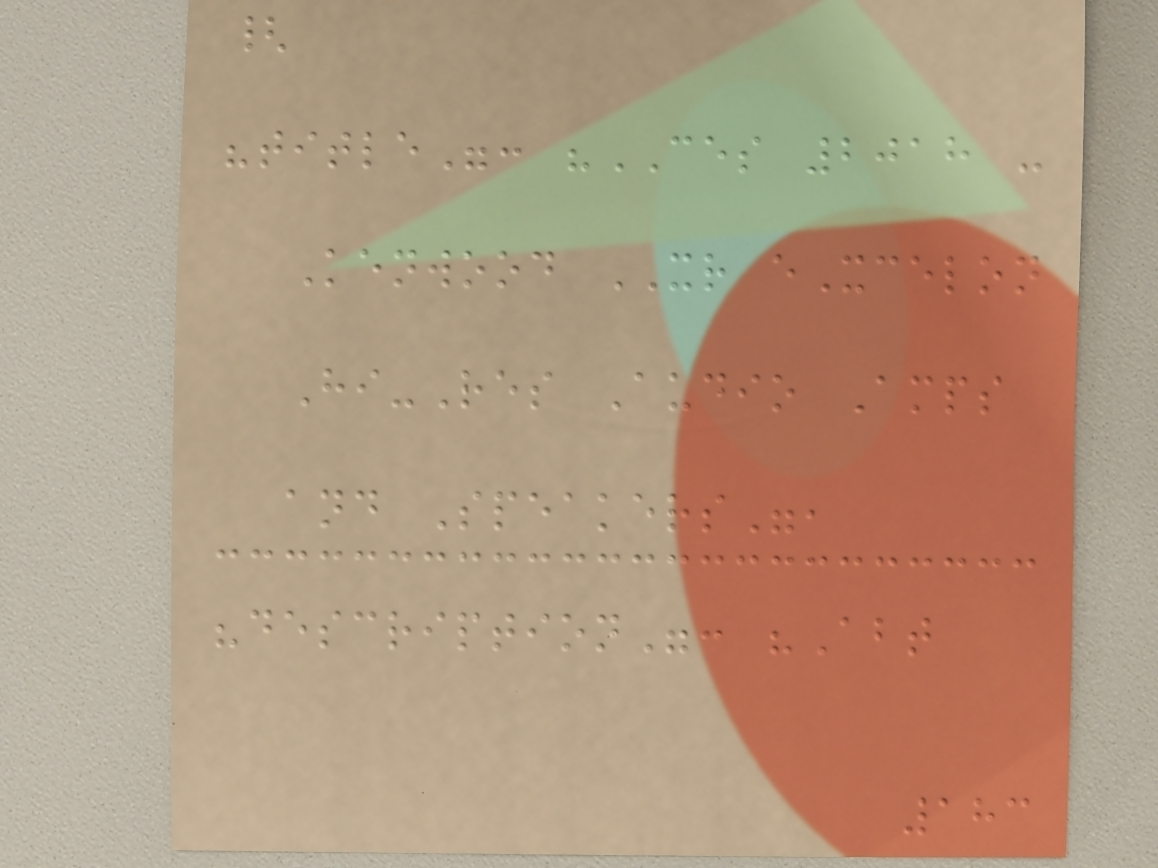{
"title": "CES 2018 -
Kenwood XR eXcelon
Hi-Res Audio Amps
and Speakers",
"description": "Abt
183
